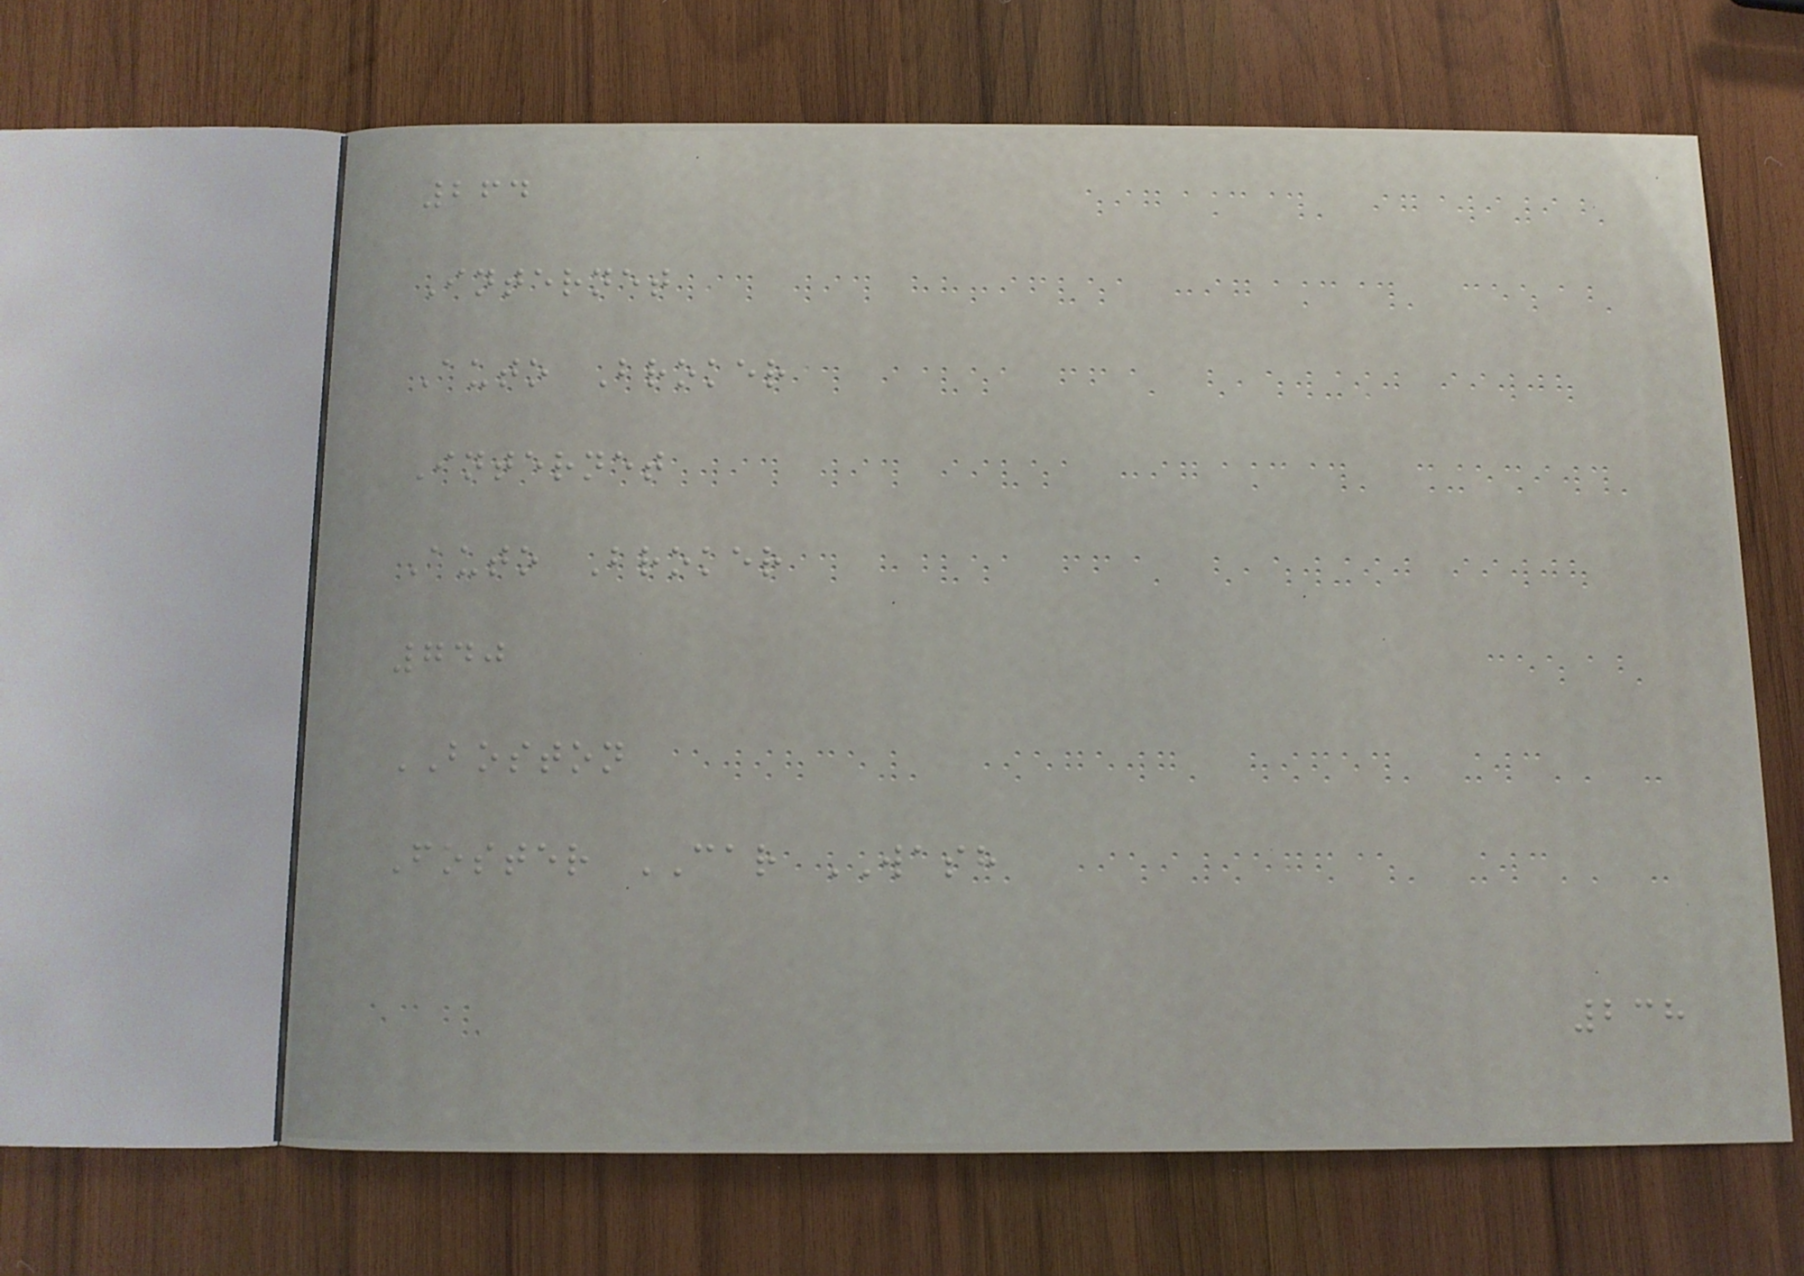264
Internet
Auto Broker
Internet
Auto Broker
740
BOSTON
Foster CAR WASH
238
